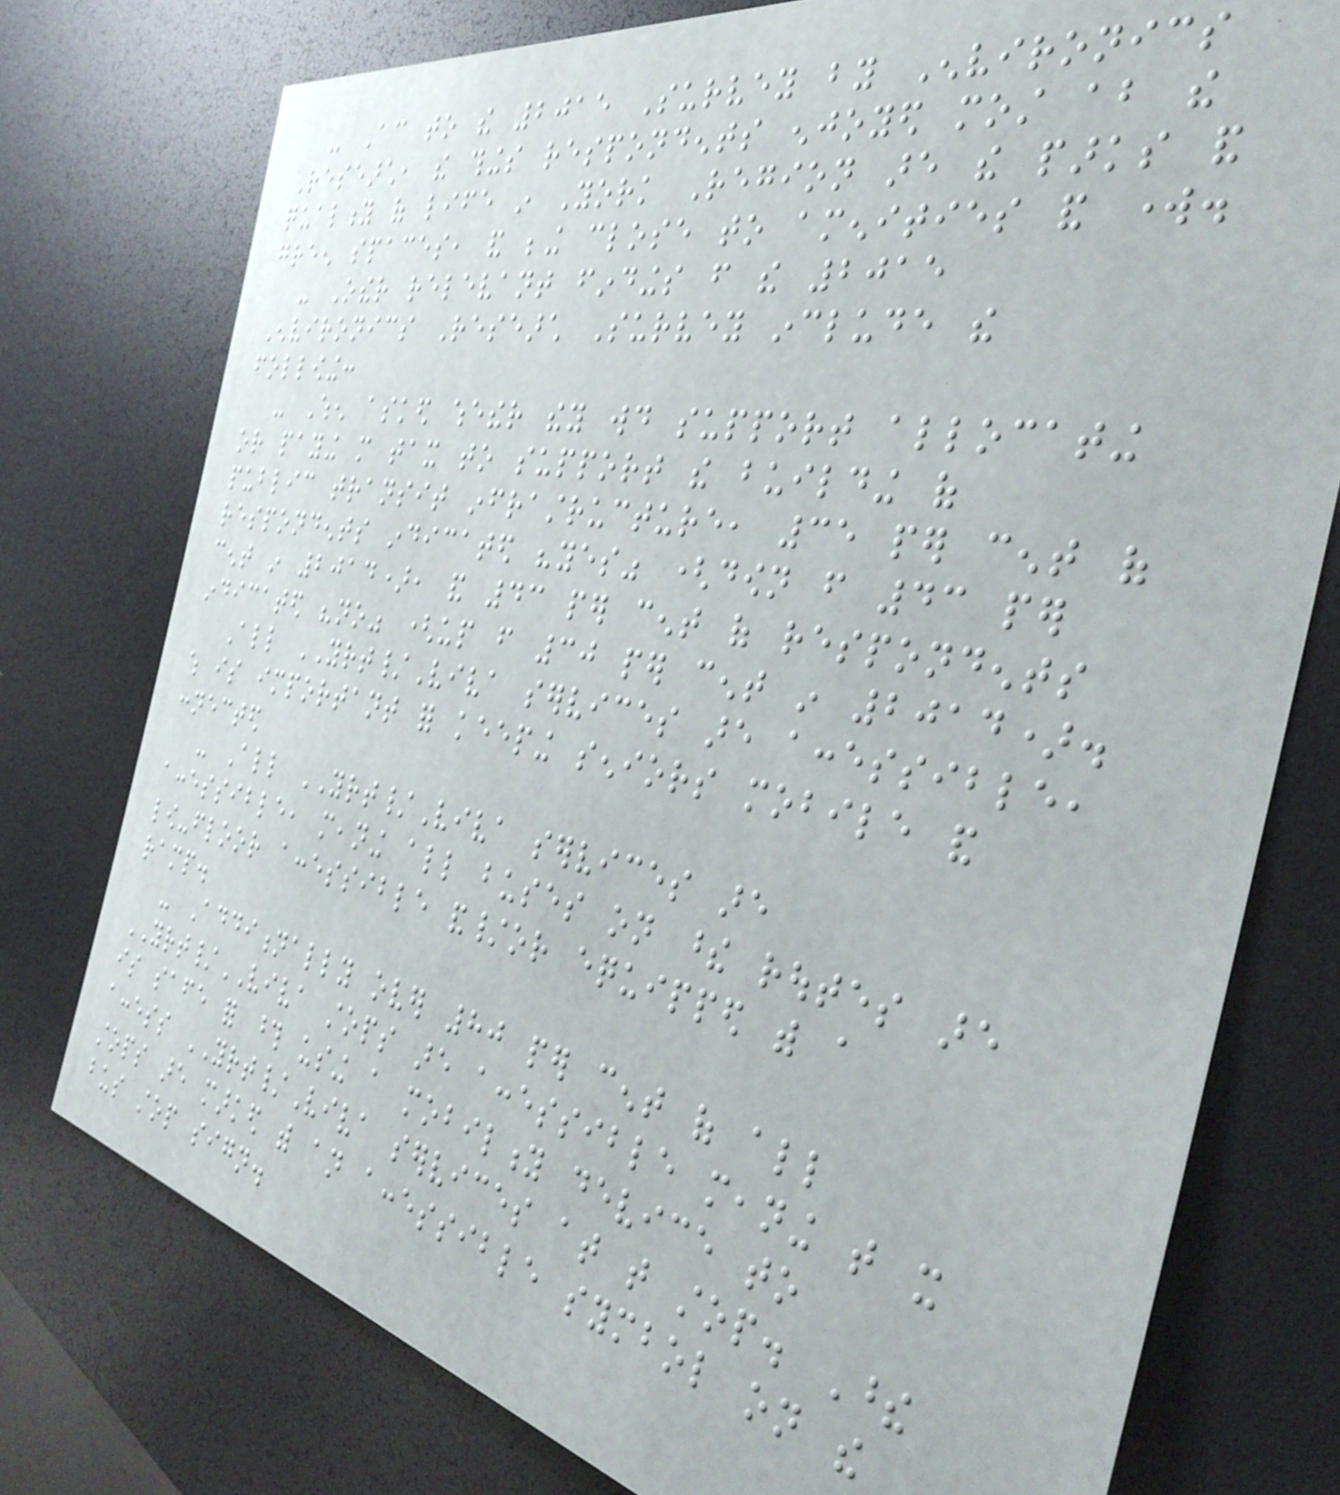- According to the 2015 Survey by Environics
Research, the things respondents enjoyed most about the
quality of life in York Region are the parks and
green spaces, and being close to amenities and work.
- Other relevant findings from the 2015
Environics Research Survey include the
following:
- When asked whether they would support allocating
or paying more tax to support the building of
public transit infrastructure, 35 per cent of
respondents indicated "yes" (down from 43 per
cent in 2014), and 43 per cent of respondents
indicated "no" (up from 30 per cent in 2014).
All YRT/Viva services are accessible,
which is important for keeping seniors mobile and
connected
- All YRT/Viva services are
accessible, meaning all buses on these routes are
low-floor accessible and/or equipped with a
ramp.
- Additionally over 80 per cent of all
YRT/VIVA stops are accessible meaning that it
is safe for those using a mobility device to
access YRT/Viva services at that stop. These
stops are marked with an accessible symbol on the
bus stop sign.
